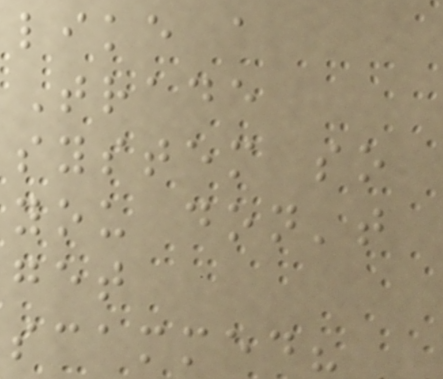like a
Trade
system so
you don't
get
scammed?
